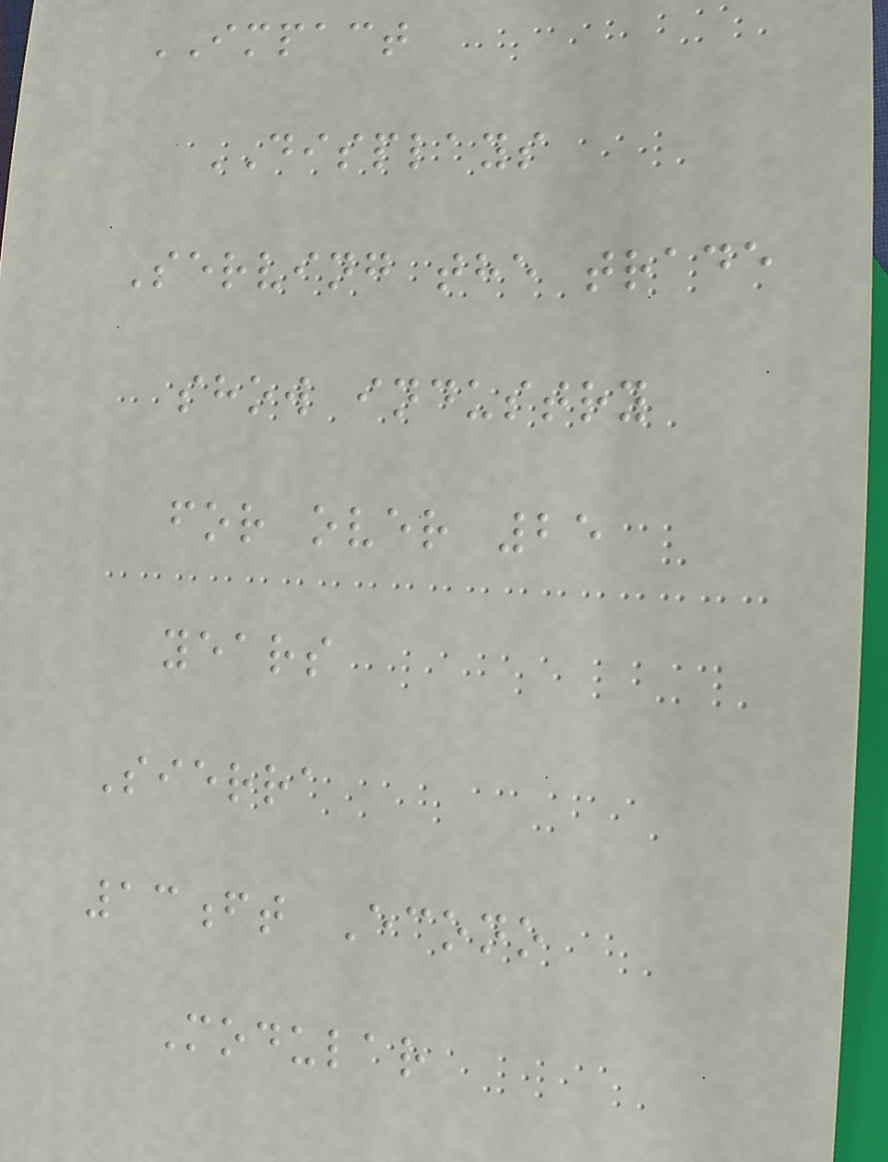IMPACT
DISPLAYS
Serving the trade
show industry
for over 25
years
Sierra
13ft Econo
Modular
